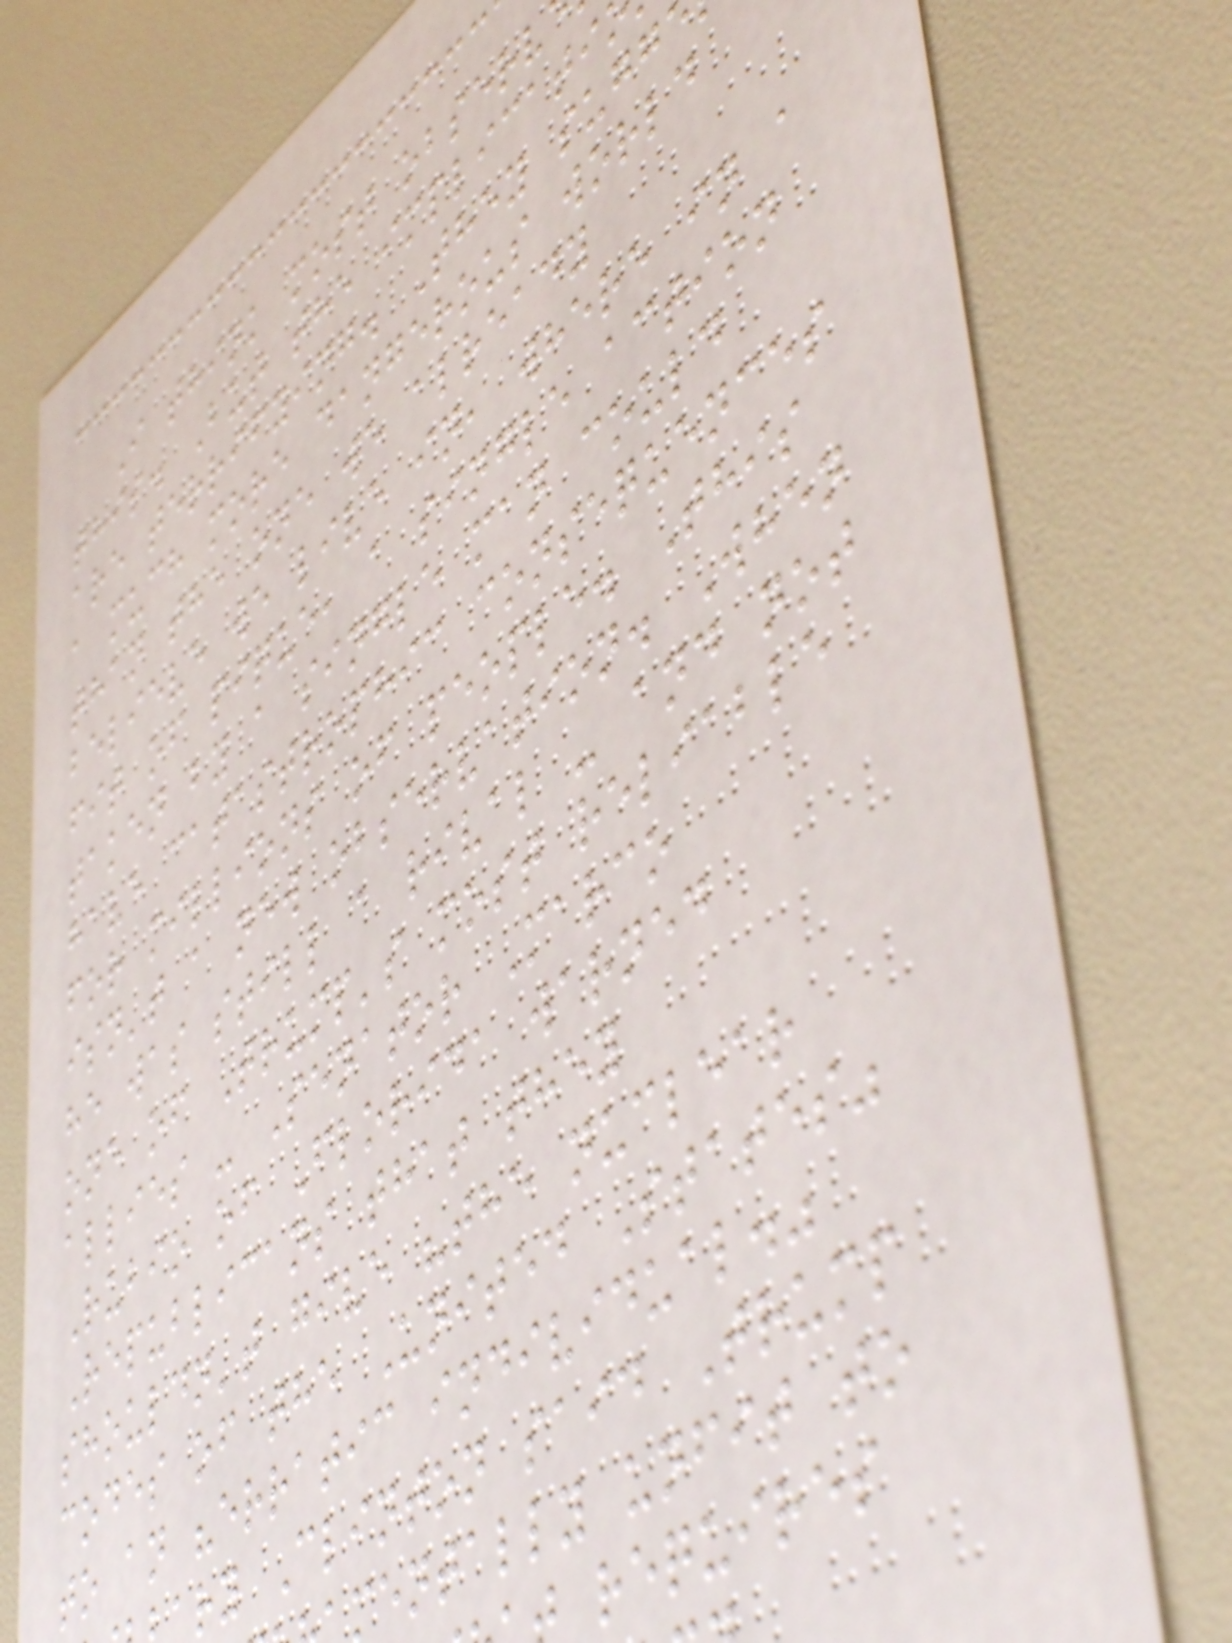I think most observ
this. But the implicati
are terrifying. They sugg
a much more dangerous world
than the one we already
believe we live in, where in a
fit of pique, a single action
taken by a single man could
have catastrophic consequences
for millions of people. This
isn't a new observation. When
he was still a rival - and not
one of Trump's most reliable
allies - Senator Marco
Rubio of Florida warned
Republicans that they
shouldn't give "the nuclear
codes of the United States"
to an "erratic individual."
ry Clinton said Trump
mentally unfit to
requires
